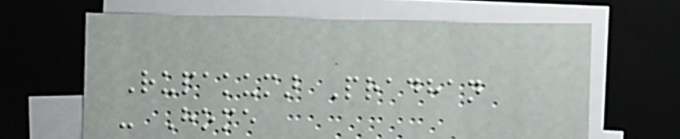Rupakumar Pradhan
- Home
